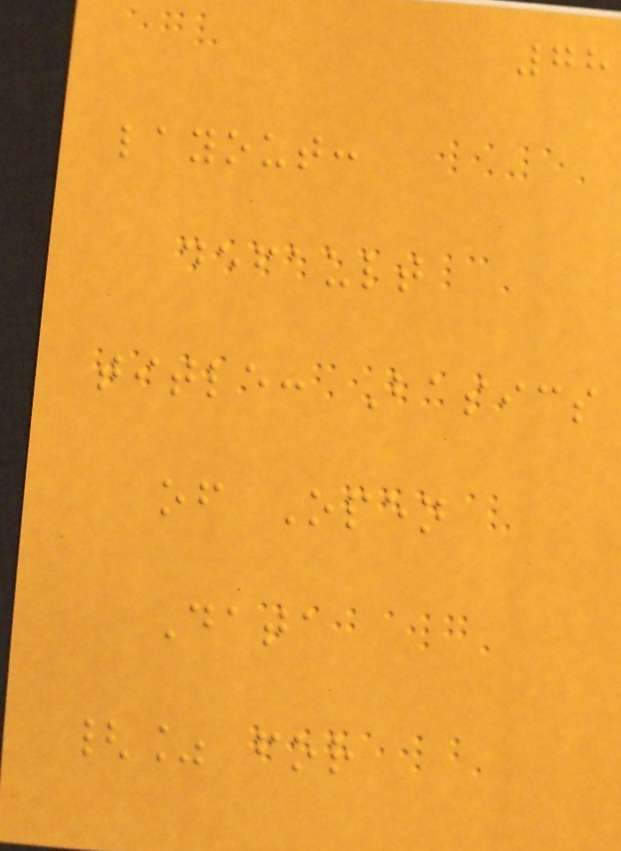78
layout:
default
title: Basics
of Open
Data
{% for
